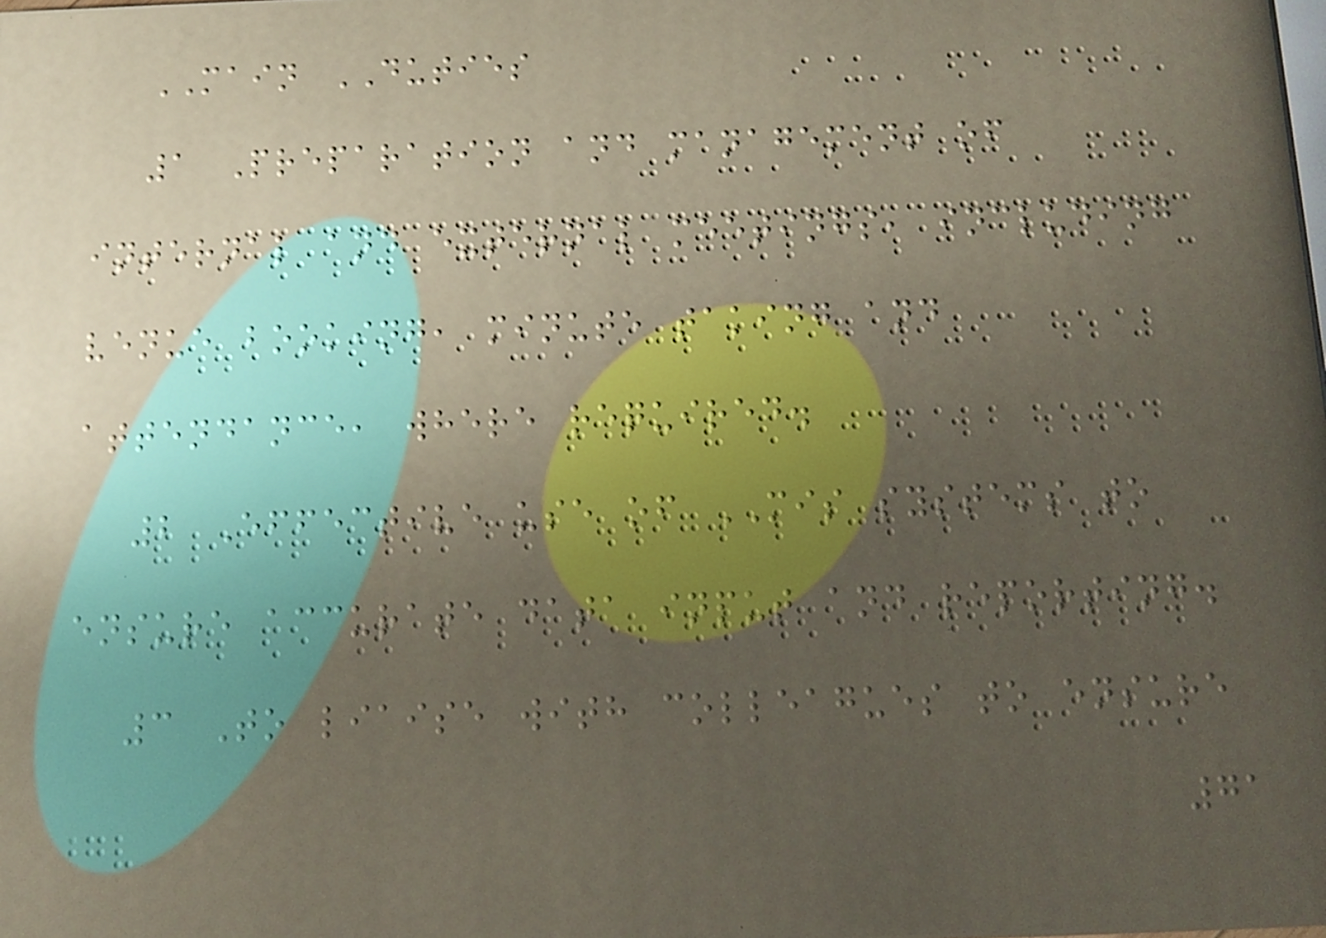MAIN DUTIES
1 Preparation and management of
internal and external meetings, including
venue booking, minute taking and
attendance, where required.
2 Effective use of MIS systems to
ensure accurate data input and reporting.
3 To liaise with colleagues to ensure
71
